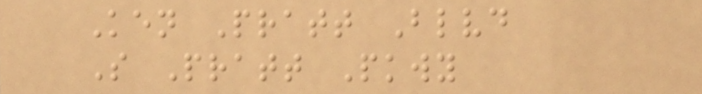Ken Pratt Blvd
S Pratt Pkwy
